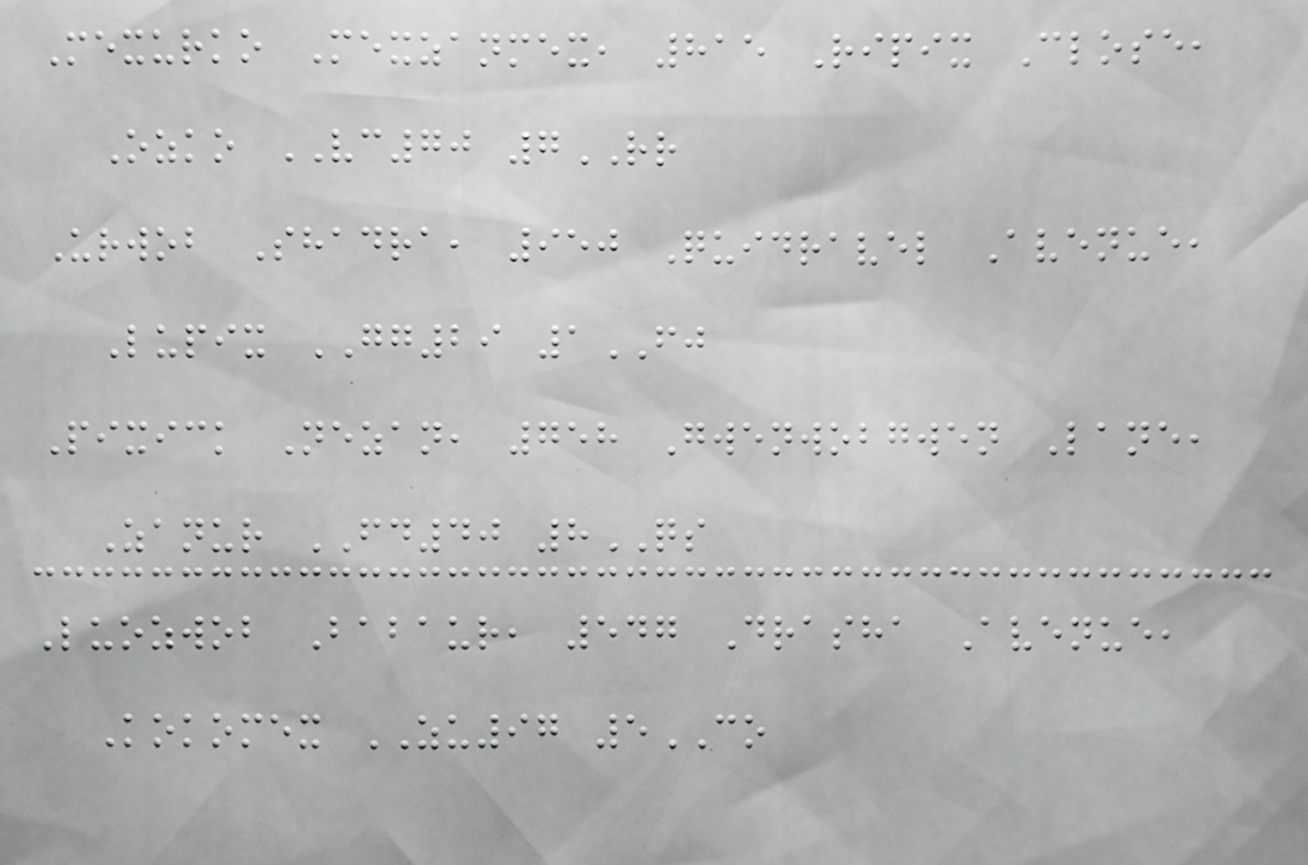Mexurko Mexzanmex, 815 Ripix Close,
Ozko VC70 7RR
Urwob Shadra, 950 Quidravel Avenue,
Lupix GG29 1FJ
Pixick Nezan, 758 Gwenwobgwen Lane,
Zanur FD40 8QS
Luozwob Babaur, 547 Drasha Avenue,
Kokomex ZU97 5CO
